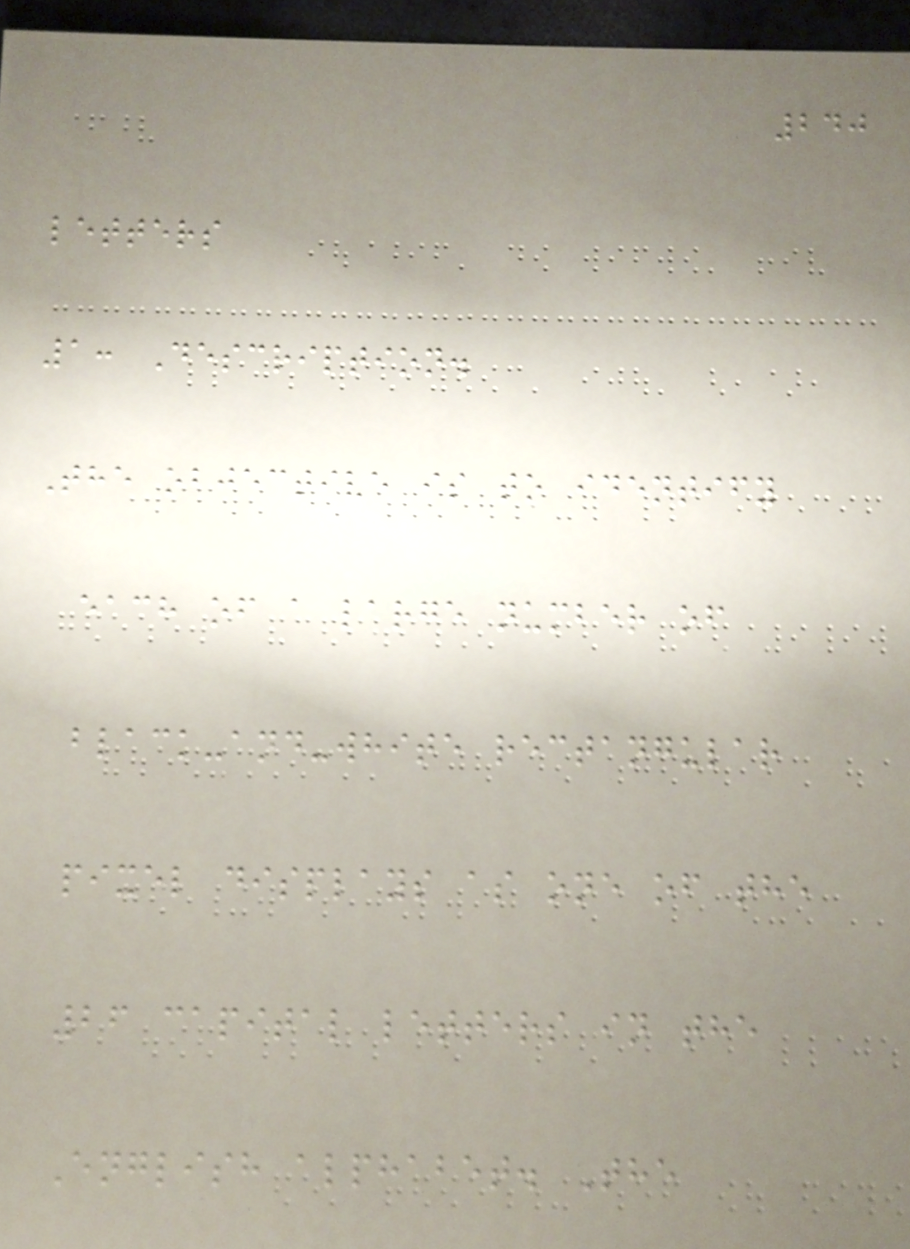240
letters
1: Description.
The objective is to identify
each of a large number of
black-and-white rectangular
pixel displays as one of the
26 capital letters in the
English alphabet. The
